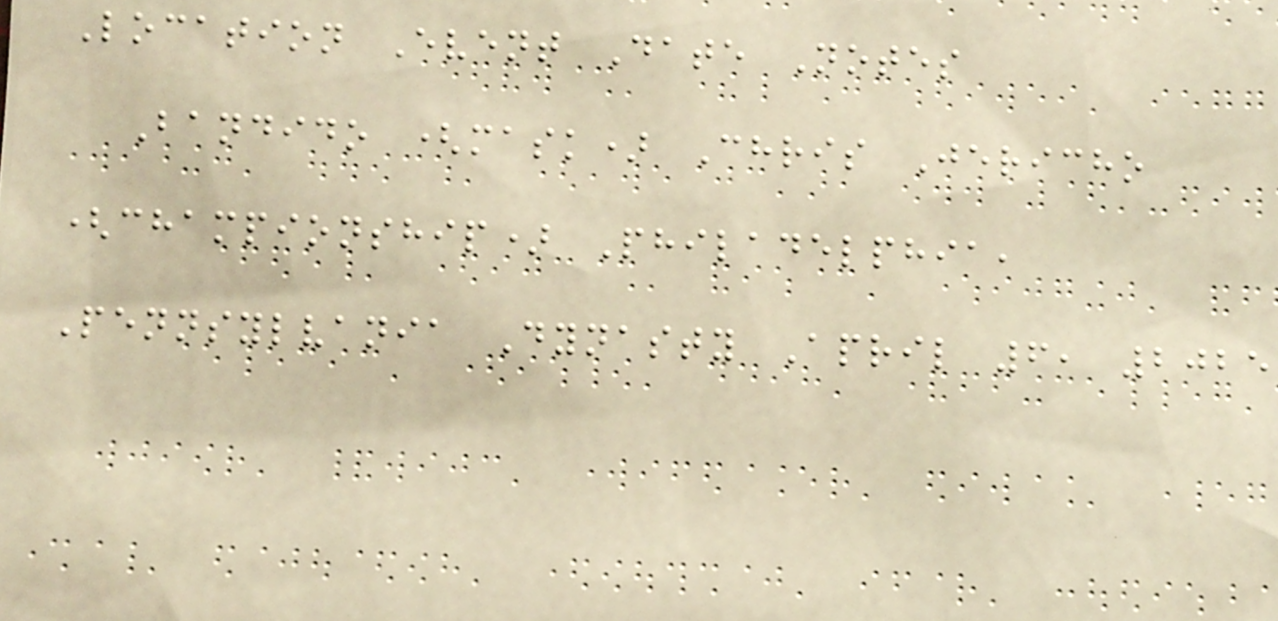Location Event Date Notes
Bandido (mask) Chris Jericho
(championship) Philadelphia,
Pennsylvania Dynasty April 6, 2025
